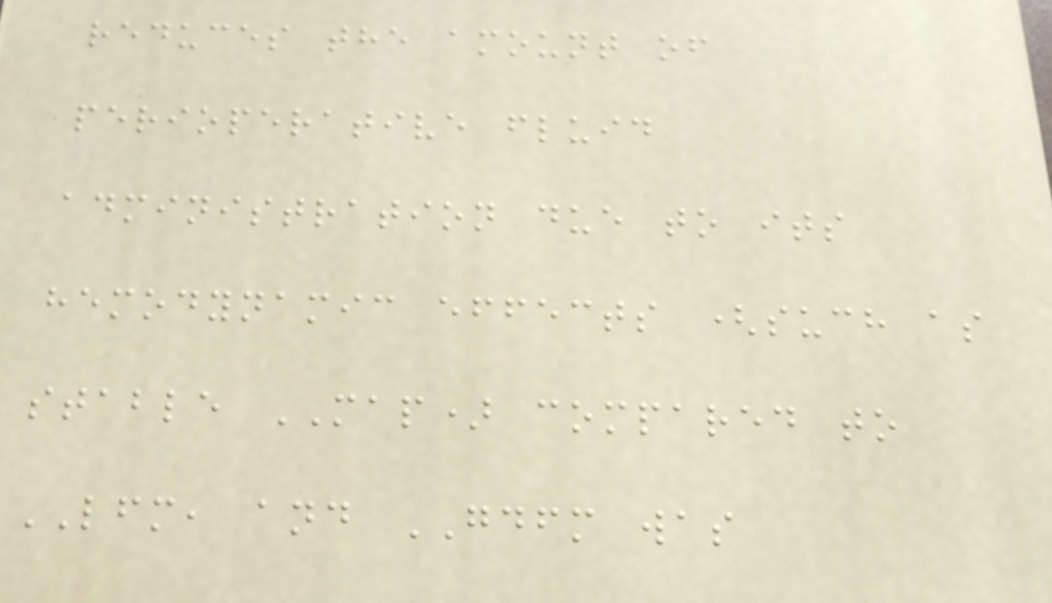reduces the amount of
perioperative fluid
administration due to its
hemodynamic effects (such as
stable MAP) compared to
LFM, and GDFM was
